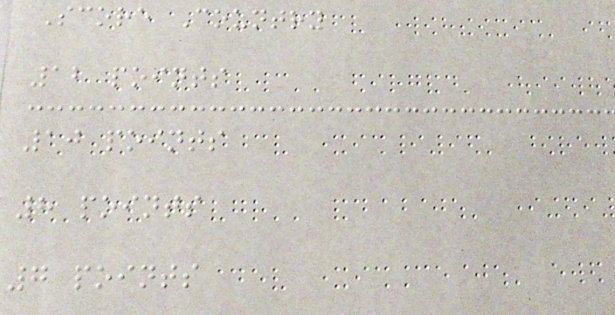Score Country
12 points
10 points
8 points
7 points
